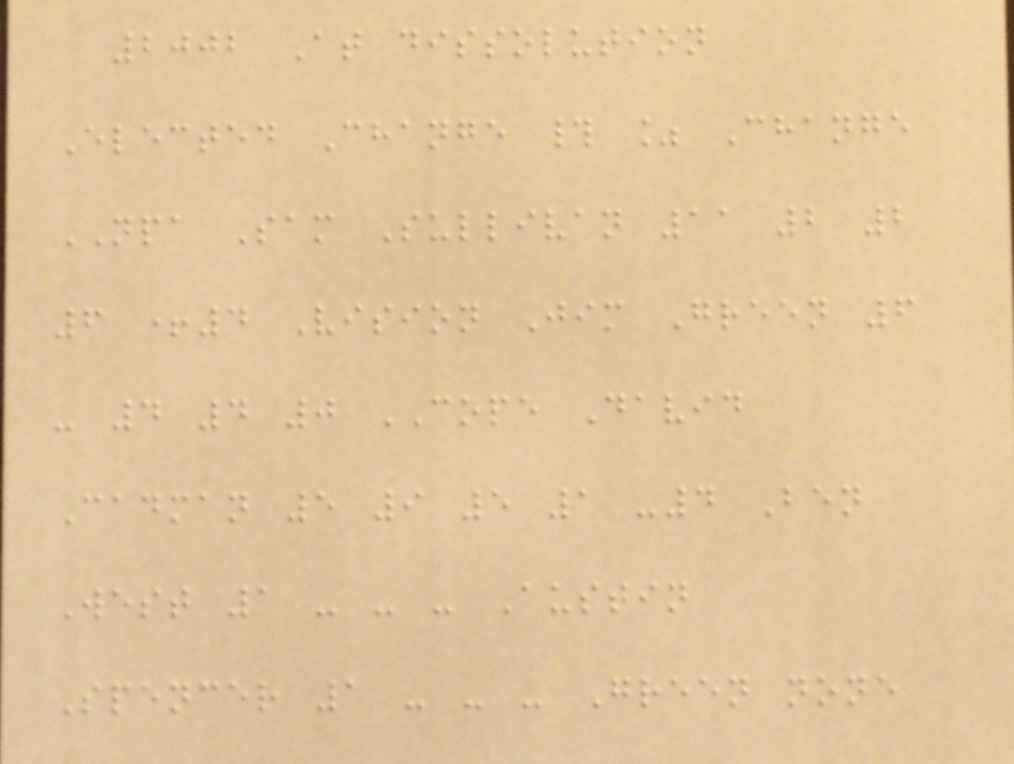2002 At dissolution
Elected Change # % Change
NPA Sam Sullivan 11 2 2
6 +4 Vision Jim Green 6
- 4 4 0 COPE David
Cadman 5 9 5 1 -4 Ben
West 1 - - - Austin
Spencer 1 - - - Green none
